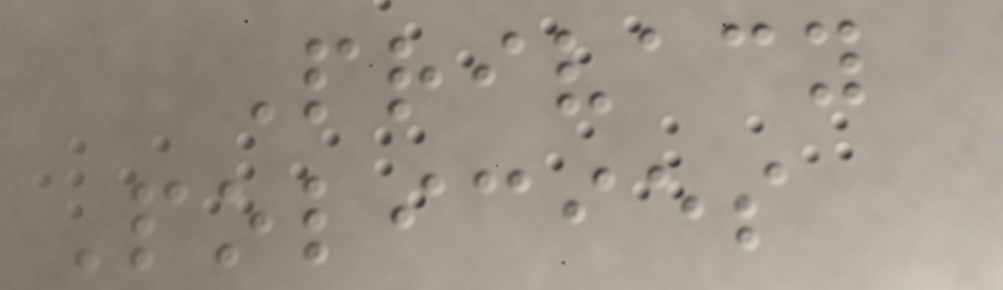Privacy
Policies
